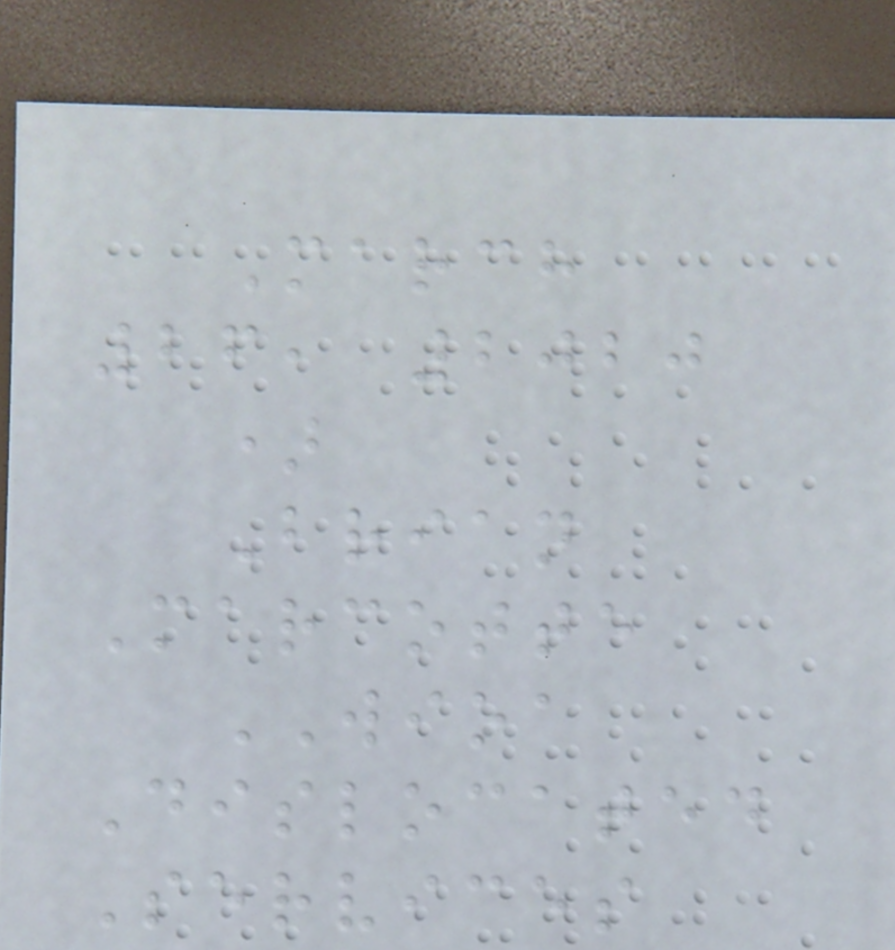March
26, 2020
)
Brian
Marcotte
WIOA
Dislocated
Services
